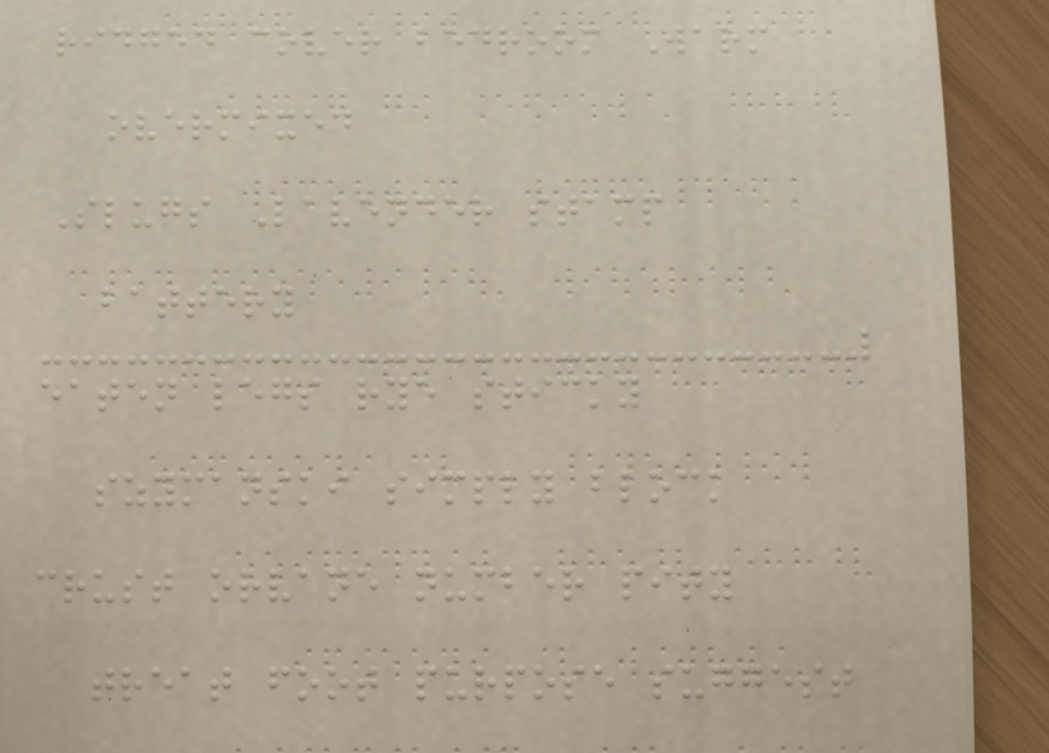ridged cover bedroom Warm
overmixed
Slugs Lavender stamp
battery
eaten legs rye sticky
szymanski simply block
crust orvane number pity
treat foot purpose suggest
